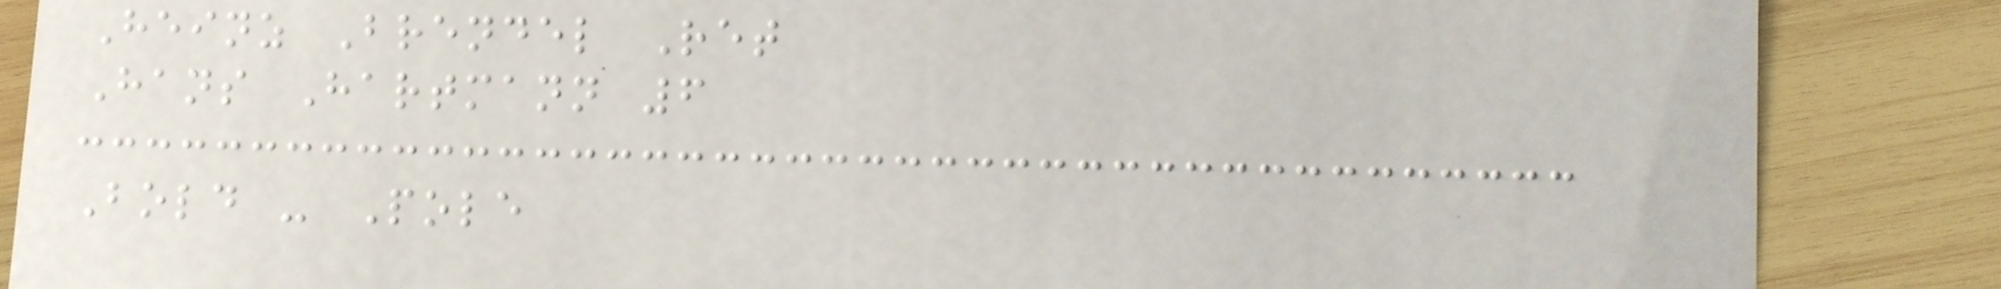Heinz Brendel Ret
Hans Hartmann 6
Bold - Pole
